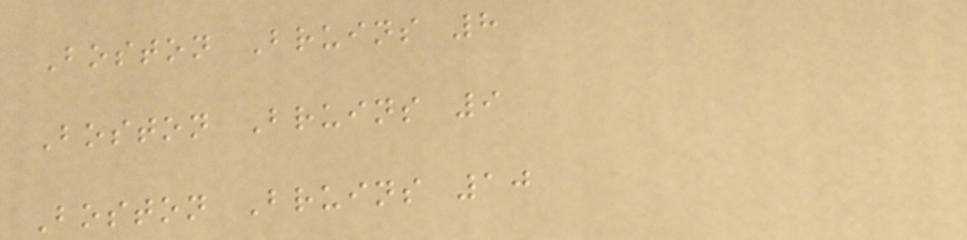Boston Bruins 8
Boston Bruins 9
Boston Bruins 10
